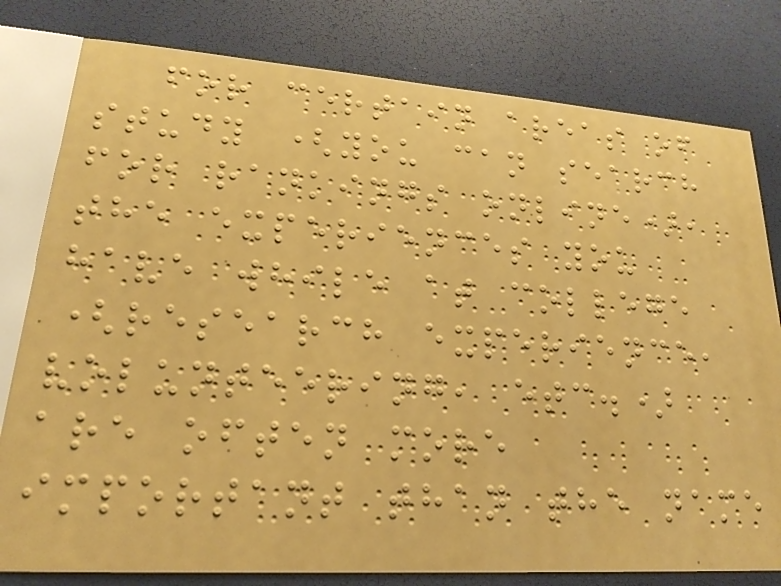for certain areas of
study (you can search
for rankings online),
the experiences you
have while at college
(research experience,
volunteering, etc.)
are often more
important than the name
